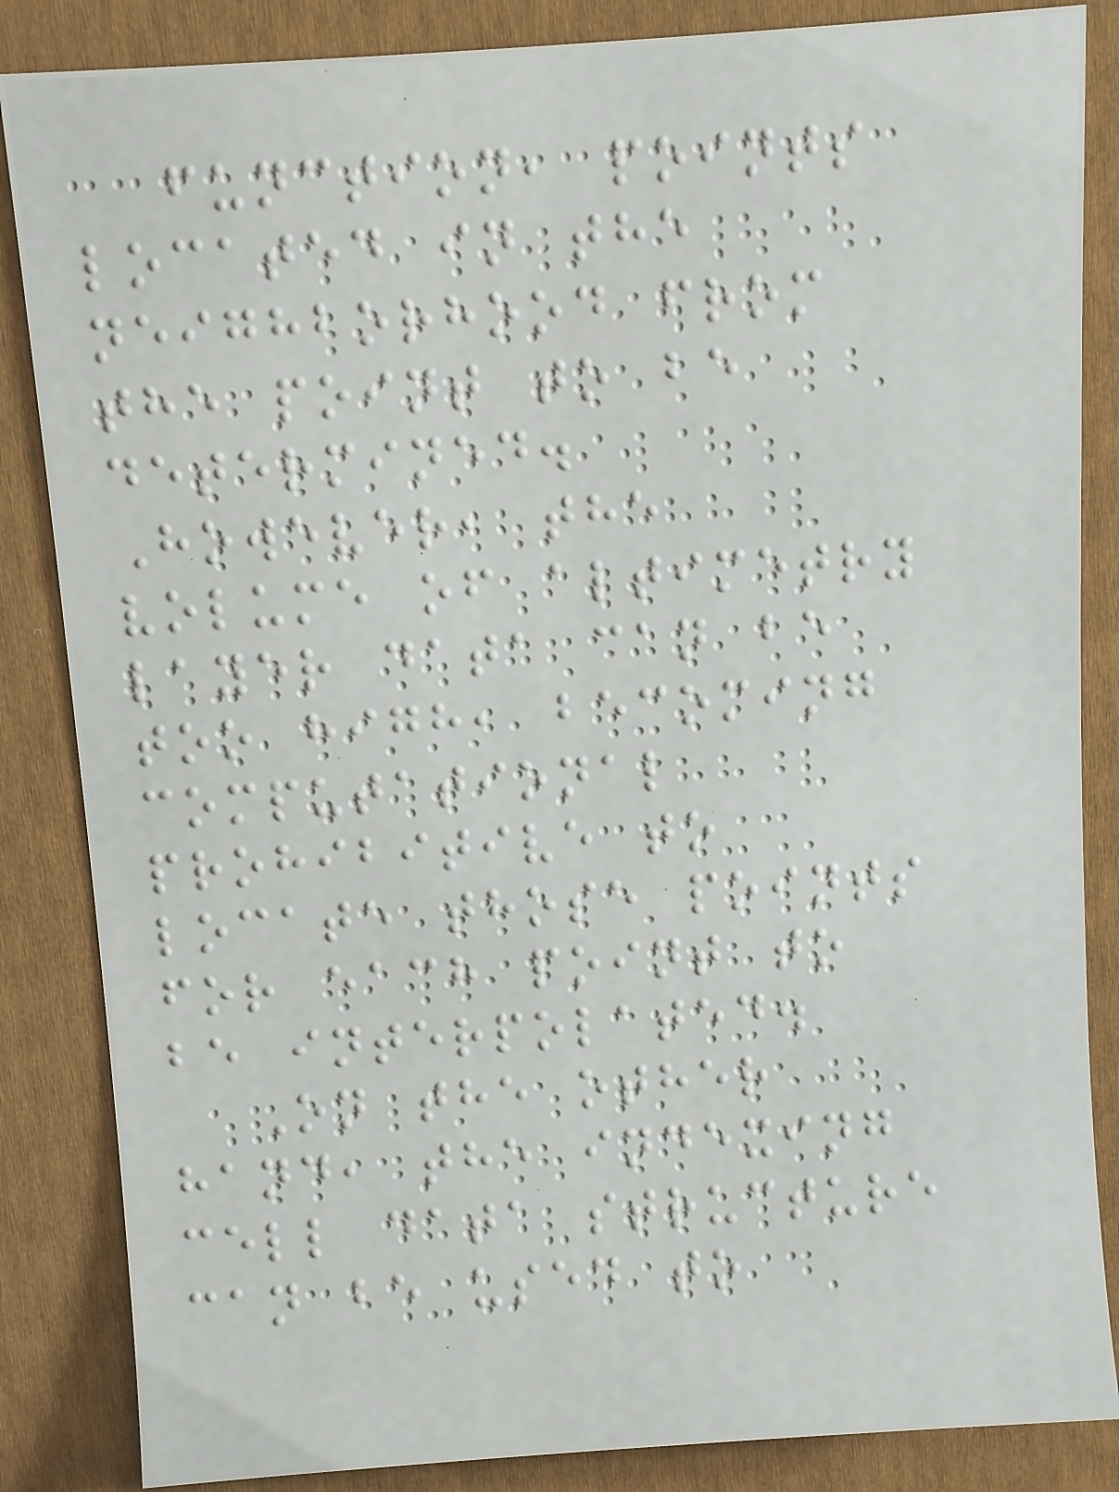function, points
located in the
neighborhood from
the point to be
determined.
However, the
volume of altimetry
layer data can be
too high, becoming
computational
prohibitive to
locate those points
for each point to
be interpolated.
On the other
hand, the indexing
cell data structure
can be used to
